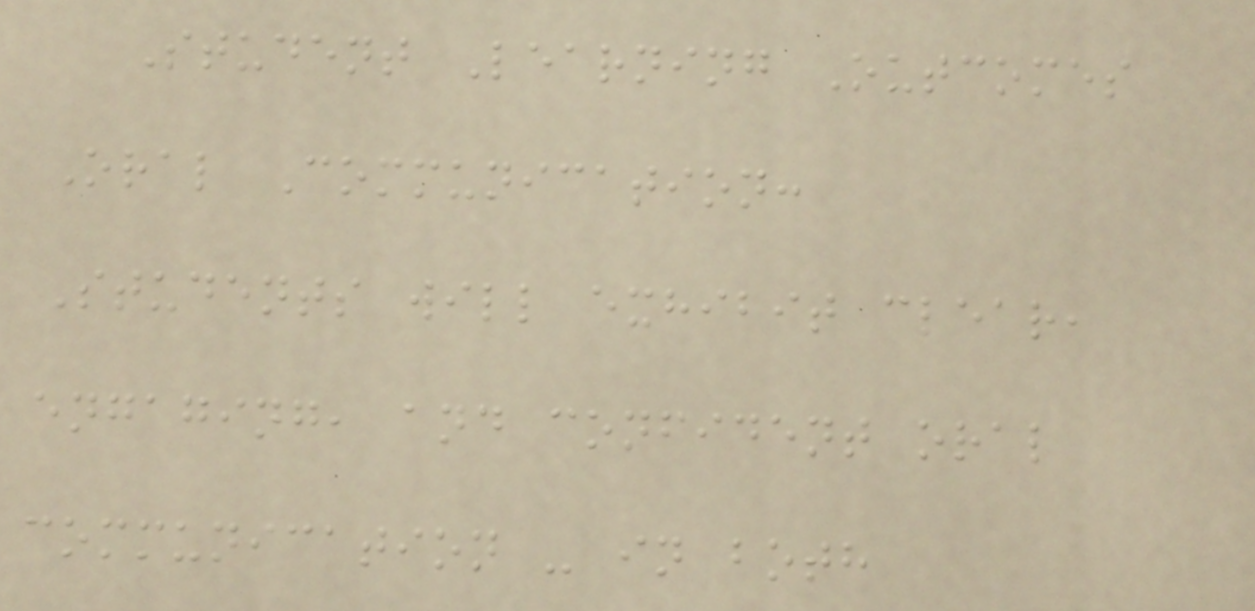Student Learning Outcomes
Oral Communication:
Students will exhibit clear,
engaging, and confident oral
communication - in both
